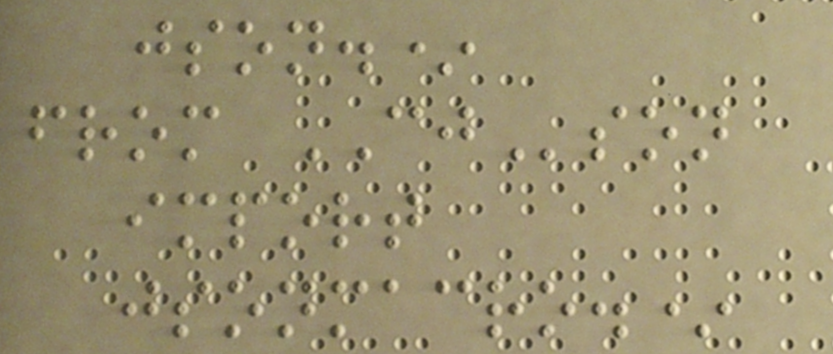json.*
from CJson
import
jsonmacro.*
